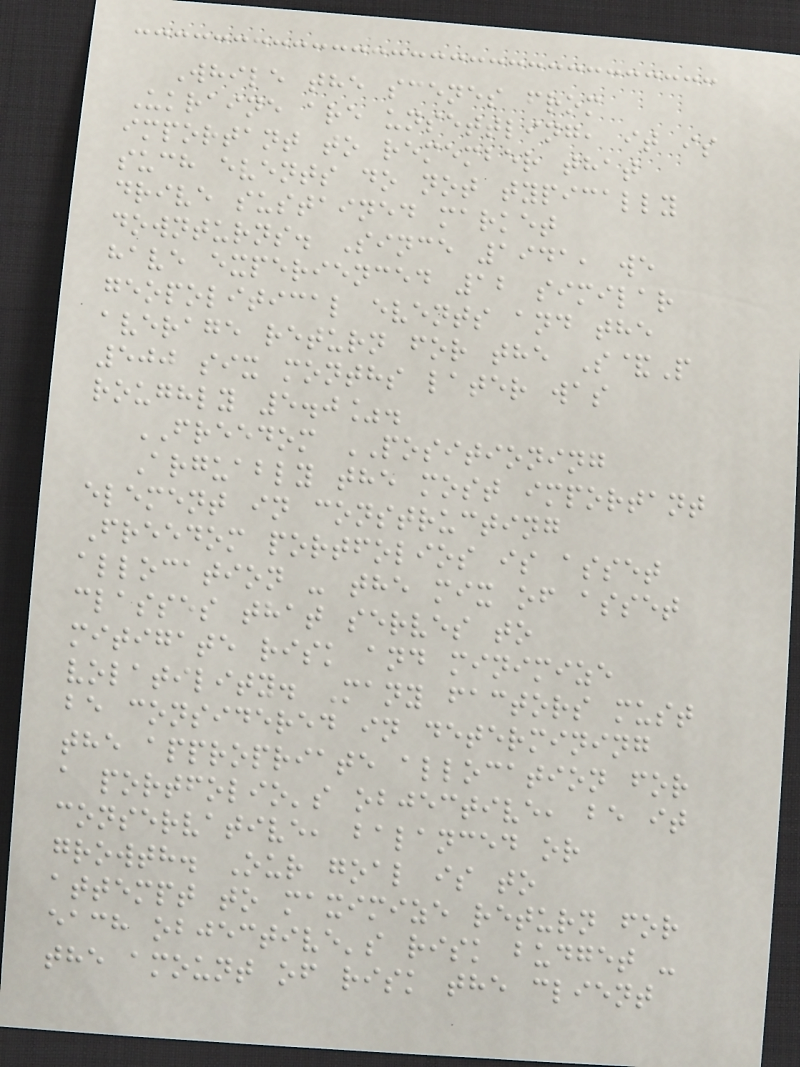While the scenes from
Ukraine are unsettling, it is
important to remember that
such events do not typically
drive sustained market
downturns. Since 1941, we
have experienced 12 similar
geopolitical events and the
average return for the S&P
500 six months later was
roughly 5.0%.
FREEDOM POSITIONING
Arguably the most important
element in constructing
Freedom portfolios is asset
allocation - the mix of asset
classes that serves to
mitigate risk and minimize
volatility. Many factors must
be considered in determining
the appropriate allocation for
a portfolio's objective, be it
conservative, balanced or
growth. Our goal is to
attempt to maximize return for
each objective's risk budget -
the amount of risk the client
